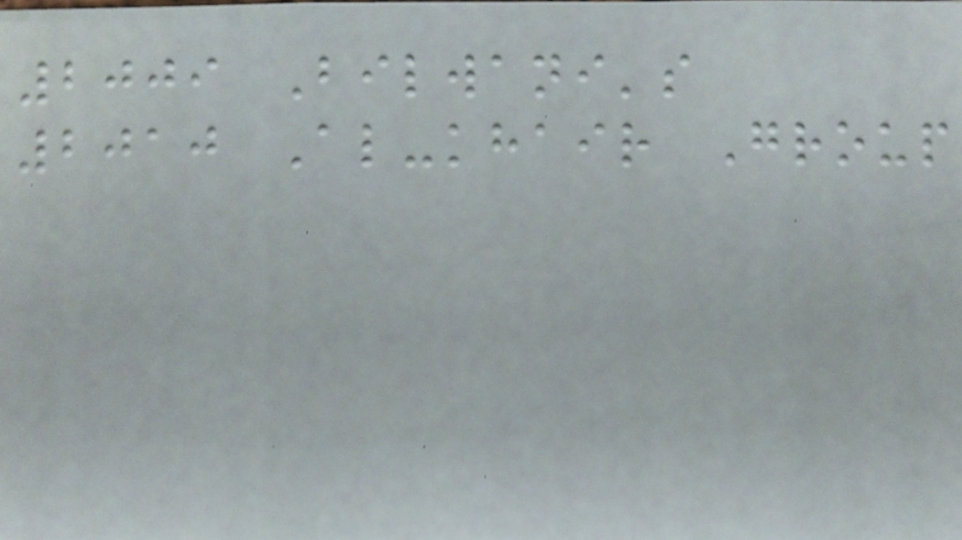2009 Bilwani's
2010 Al-khair Group
